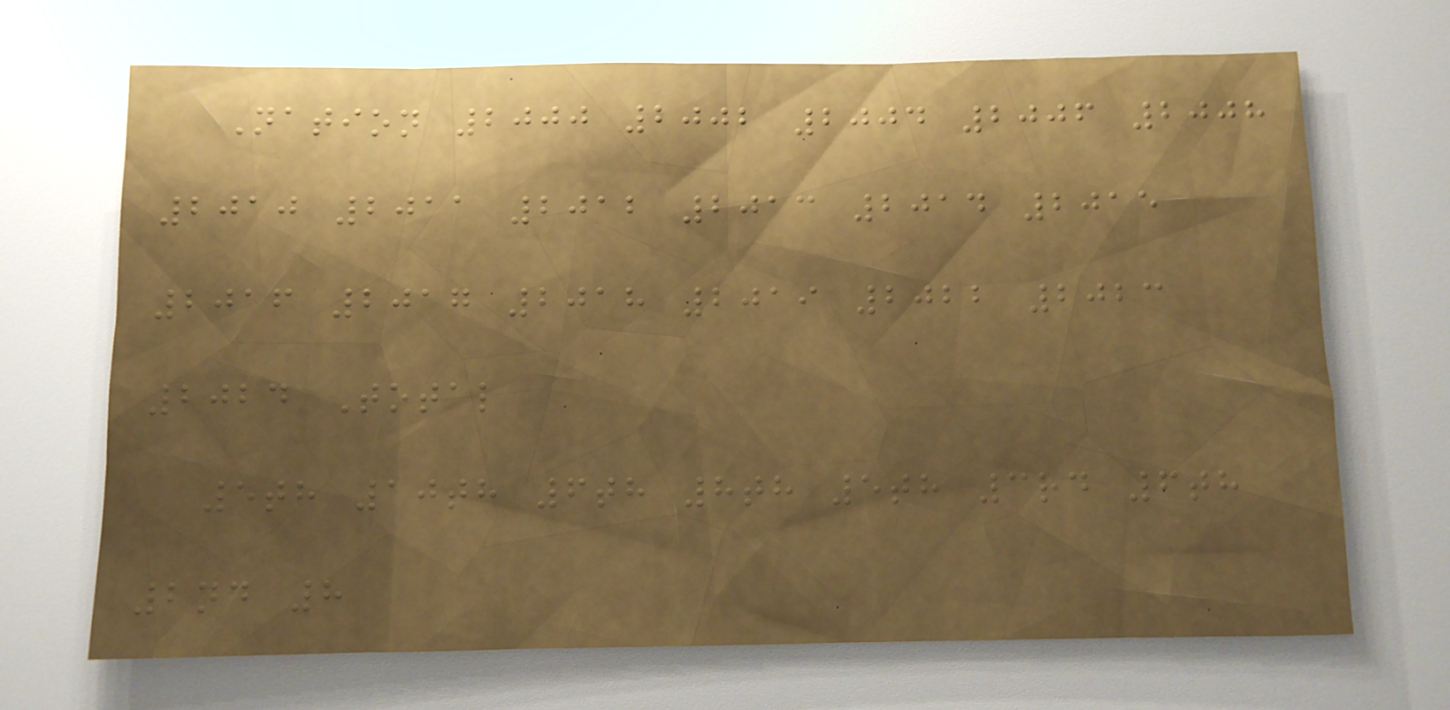Nation 2000 2002 2004 2006 2008
2010 2011 2012 2013 2014 2015
2016 2017 2018 2019 2022 2023
2024 Total
5th 10th 6th 8th 5th 3rd 6th
2nd 8
